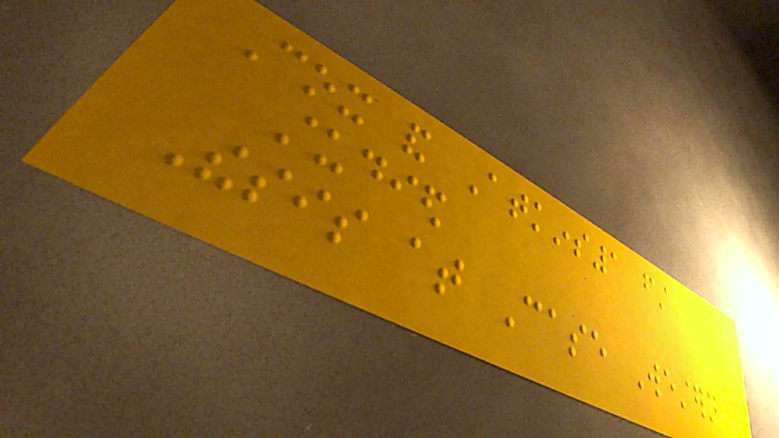Cox and Atkins1 first
studied
Thesis at Case Western
